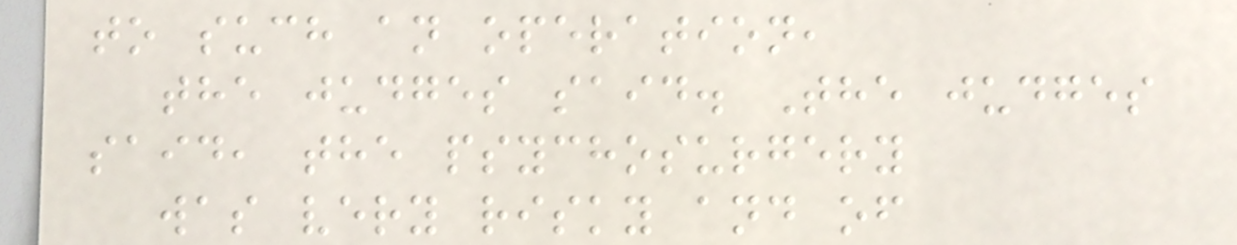to such an operation,
the judges said. The judges
said, the psychosurgery
was very risky and of
